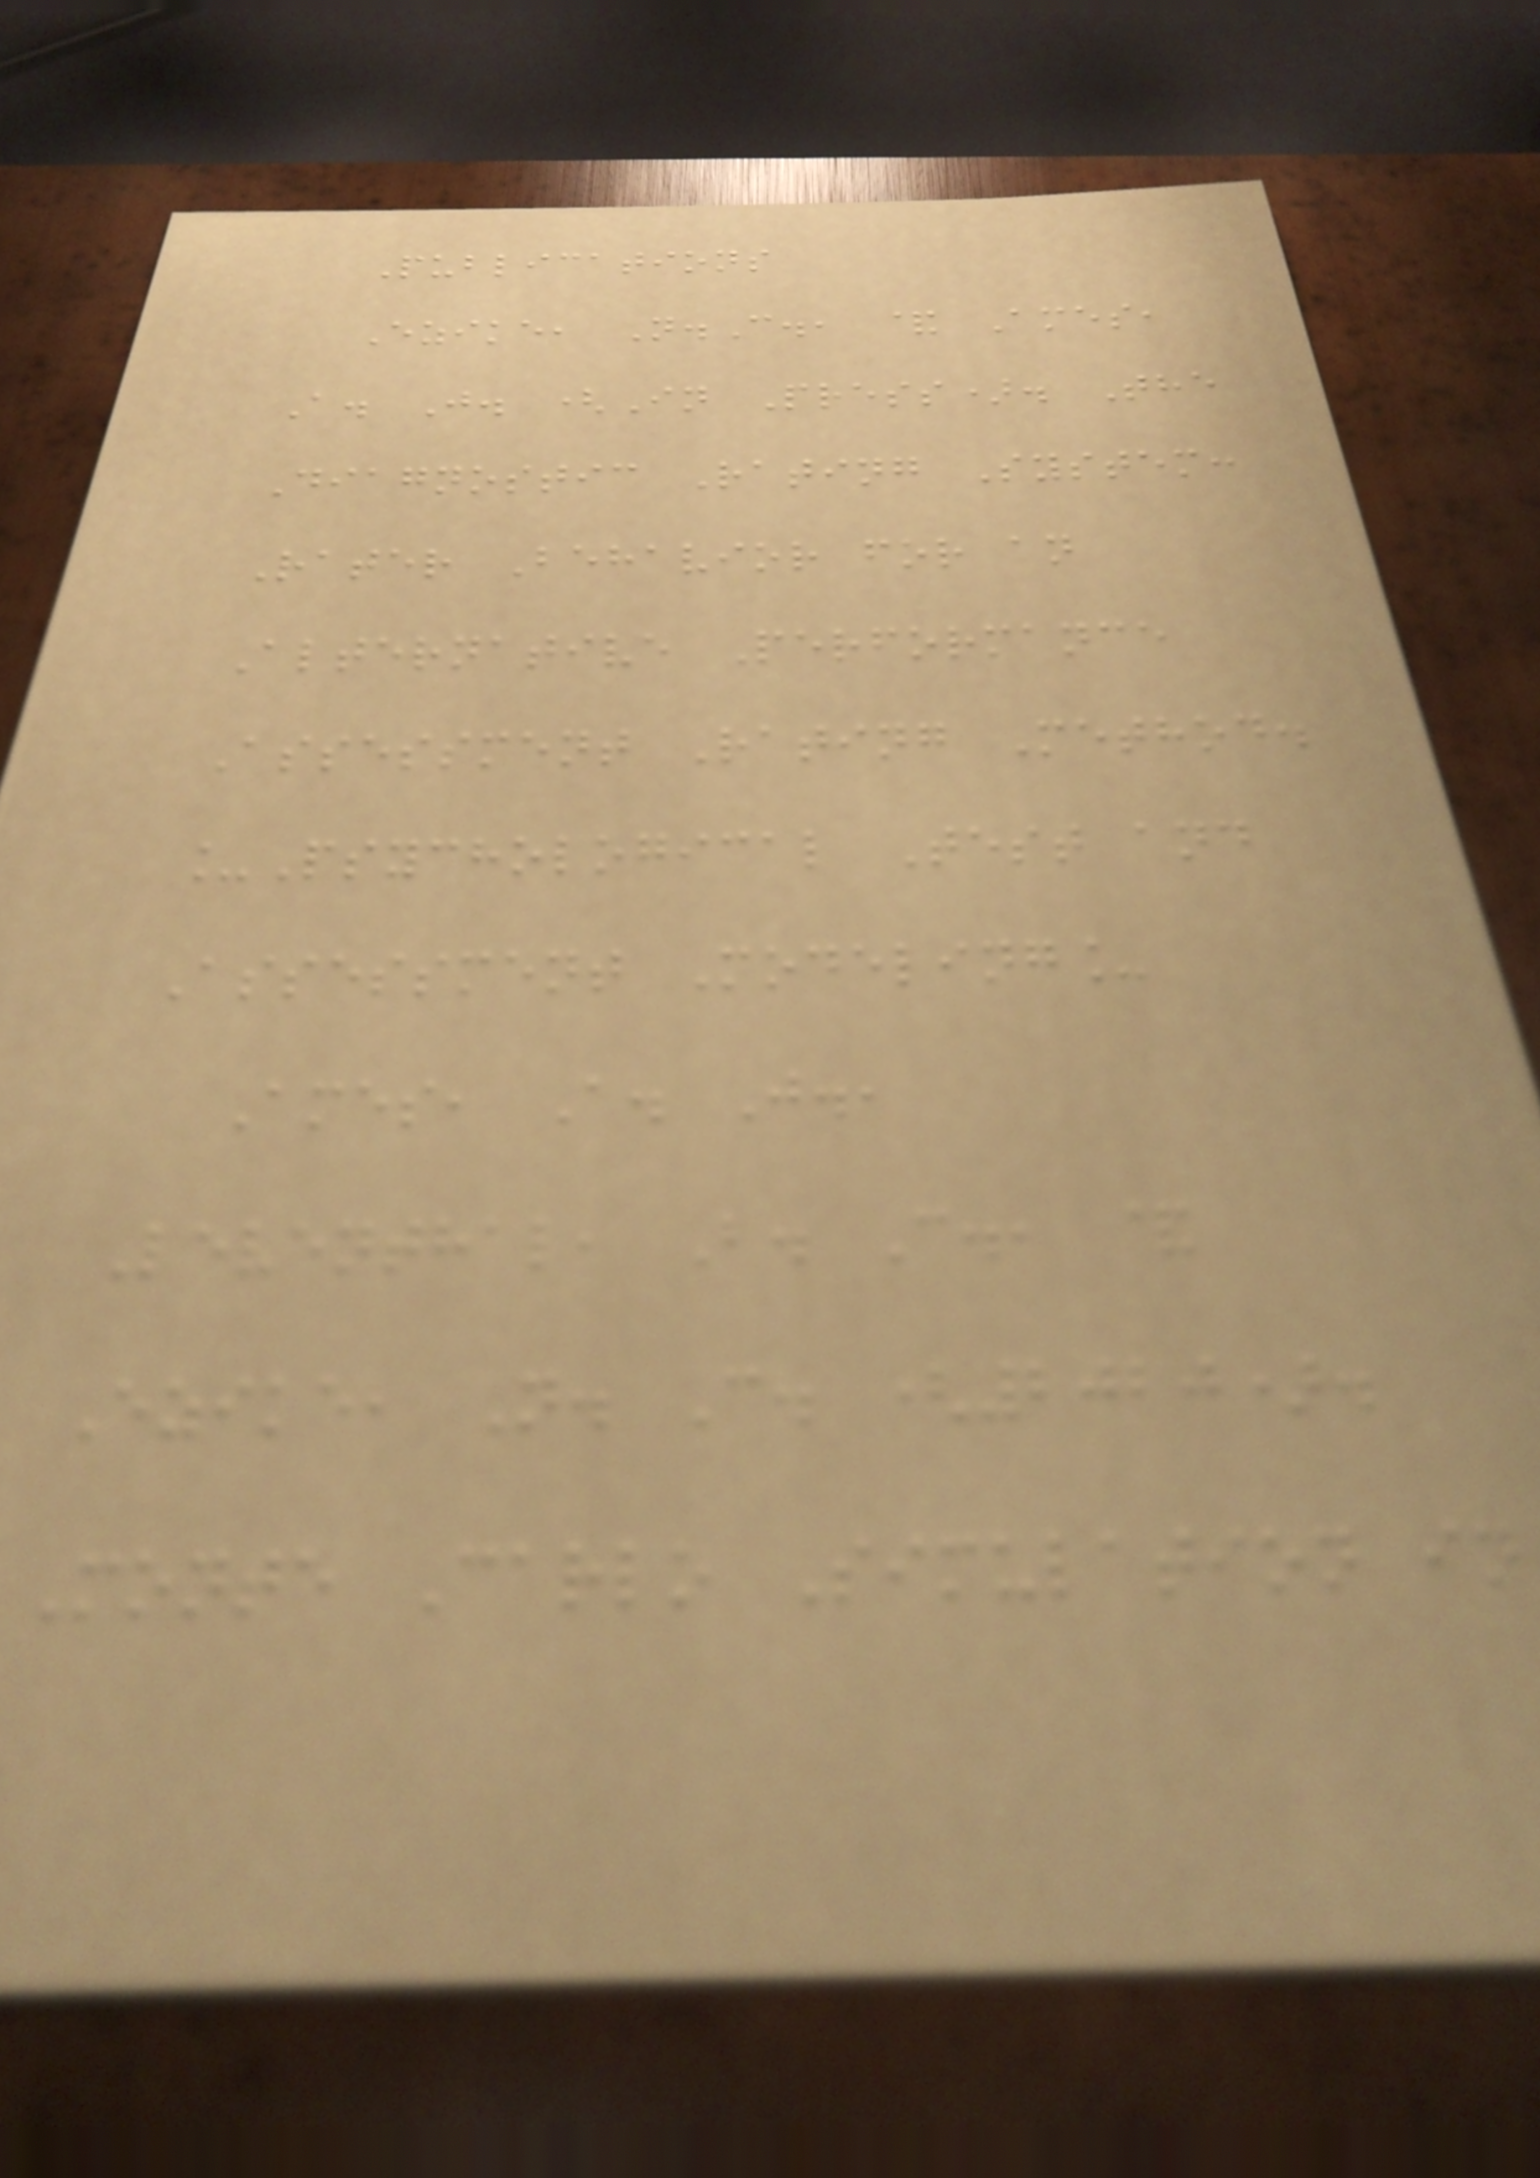Publications
Ezike, N.C., & Ames,
A. J. (In Press). The
Diagnostic Rating System:
Rater Behavior for an
Alternative Performance
Assessment Rating Method.
_Psychological Test and
Assessment Modeling_
Ames, A. J.,
Leventhal, B. C., &
Ezike, N. C. (2020).
Monte Carlo Simulation in
